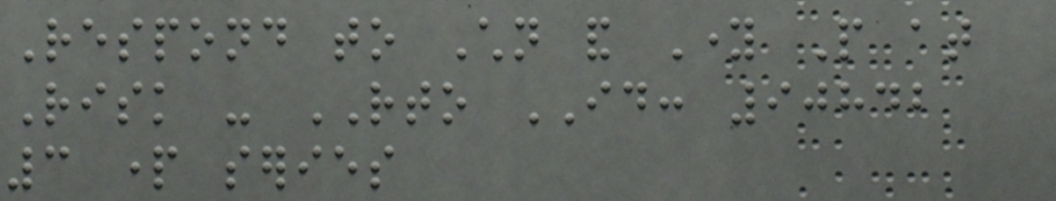Respond to Children and Young People at
Risk - RTO ID: 90842
3 part series
